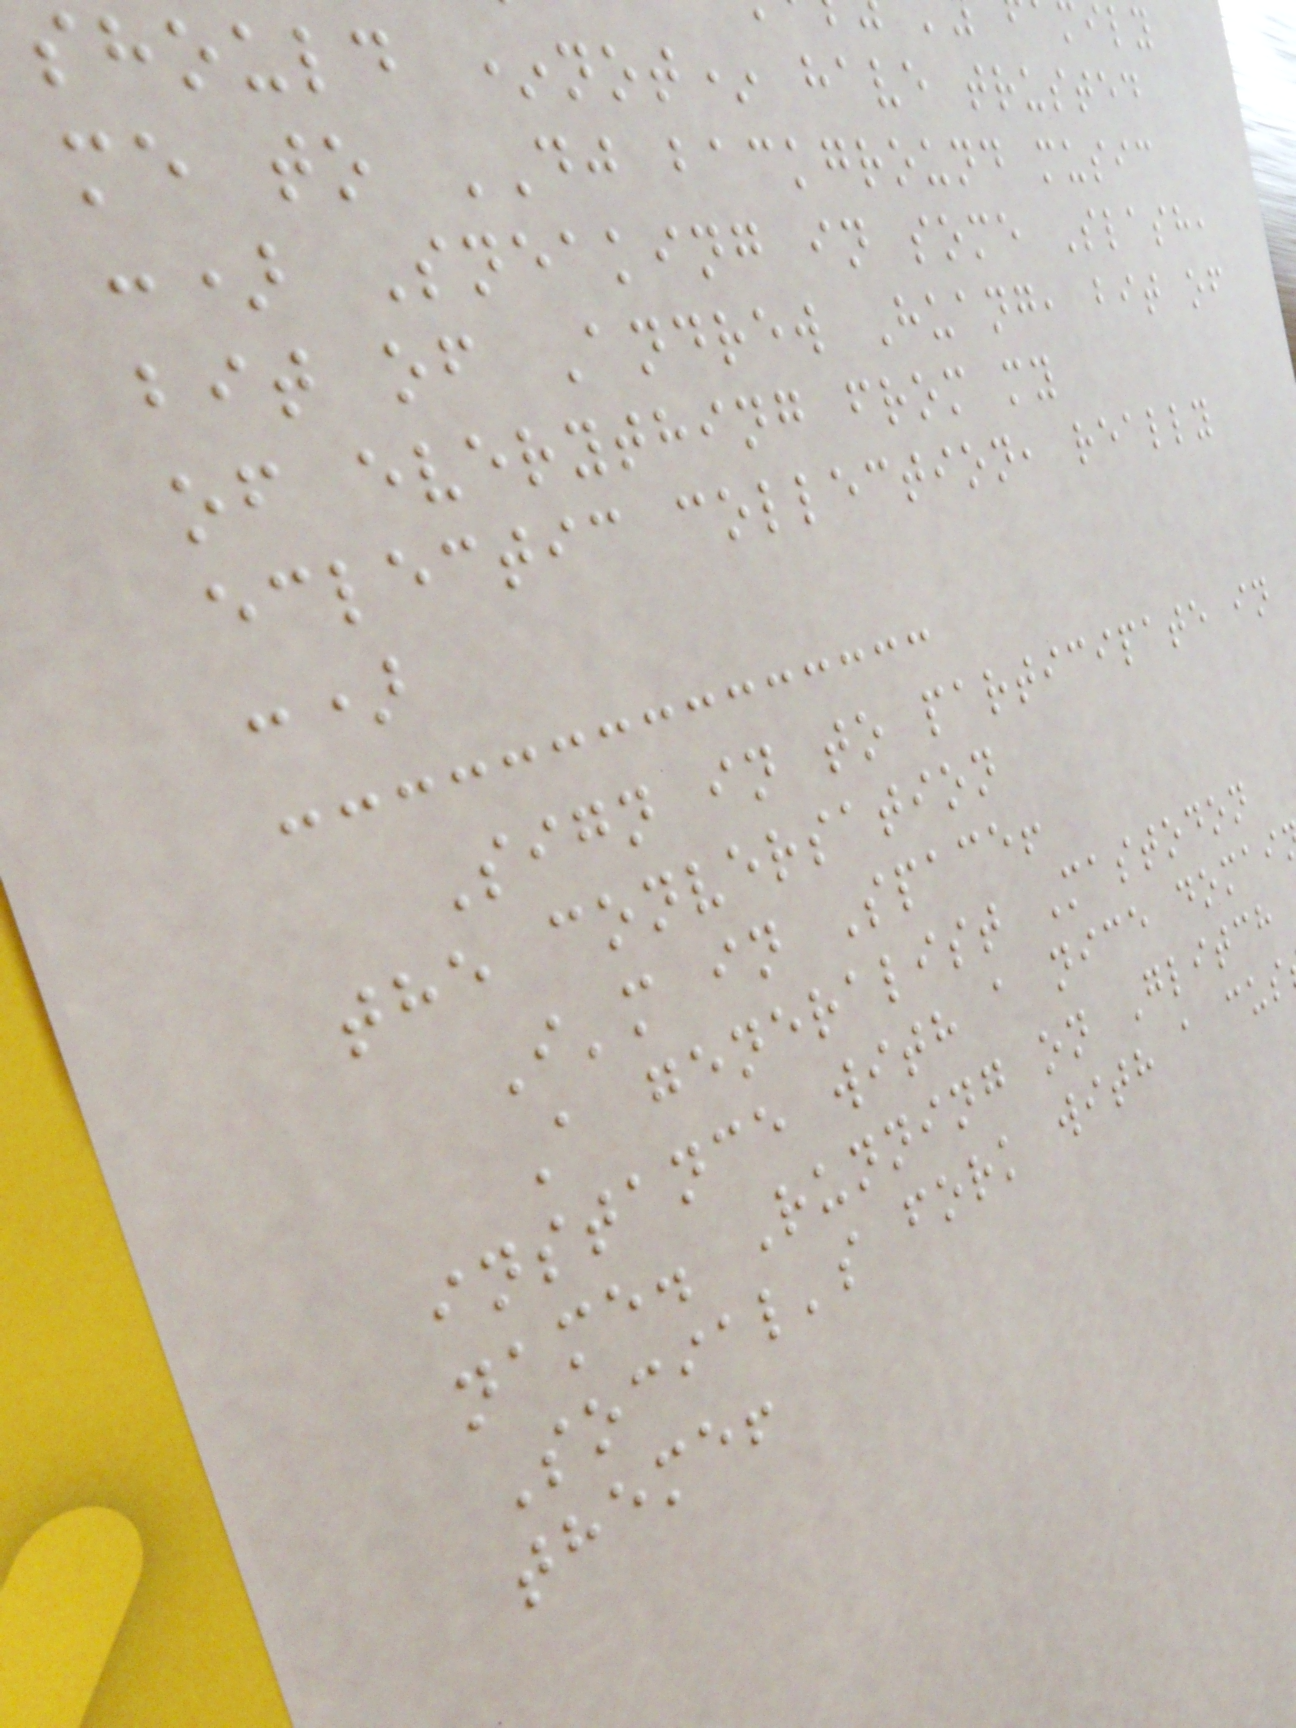should *not* have trusted
me to DJ background music
:) Sneaking in some Slash,
bit of Andrew Huang, bit of
of everything from my
eclectic collection, really
:)
Sign in to participate in
the conversation
I'm in Space!
A generalist Mastodon
instance with a nice domai
name. Running on Glitch
Social's fork with a cus
theme!
